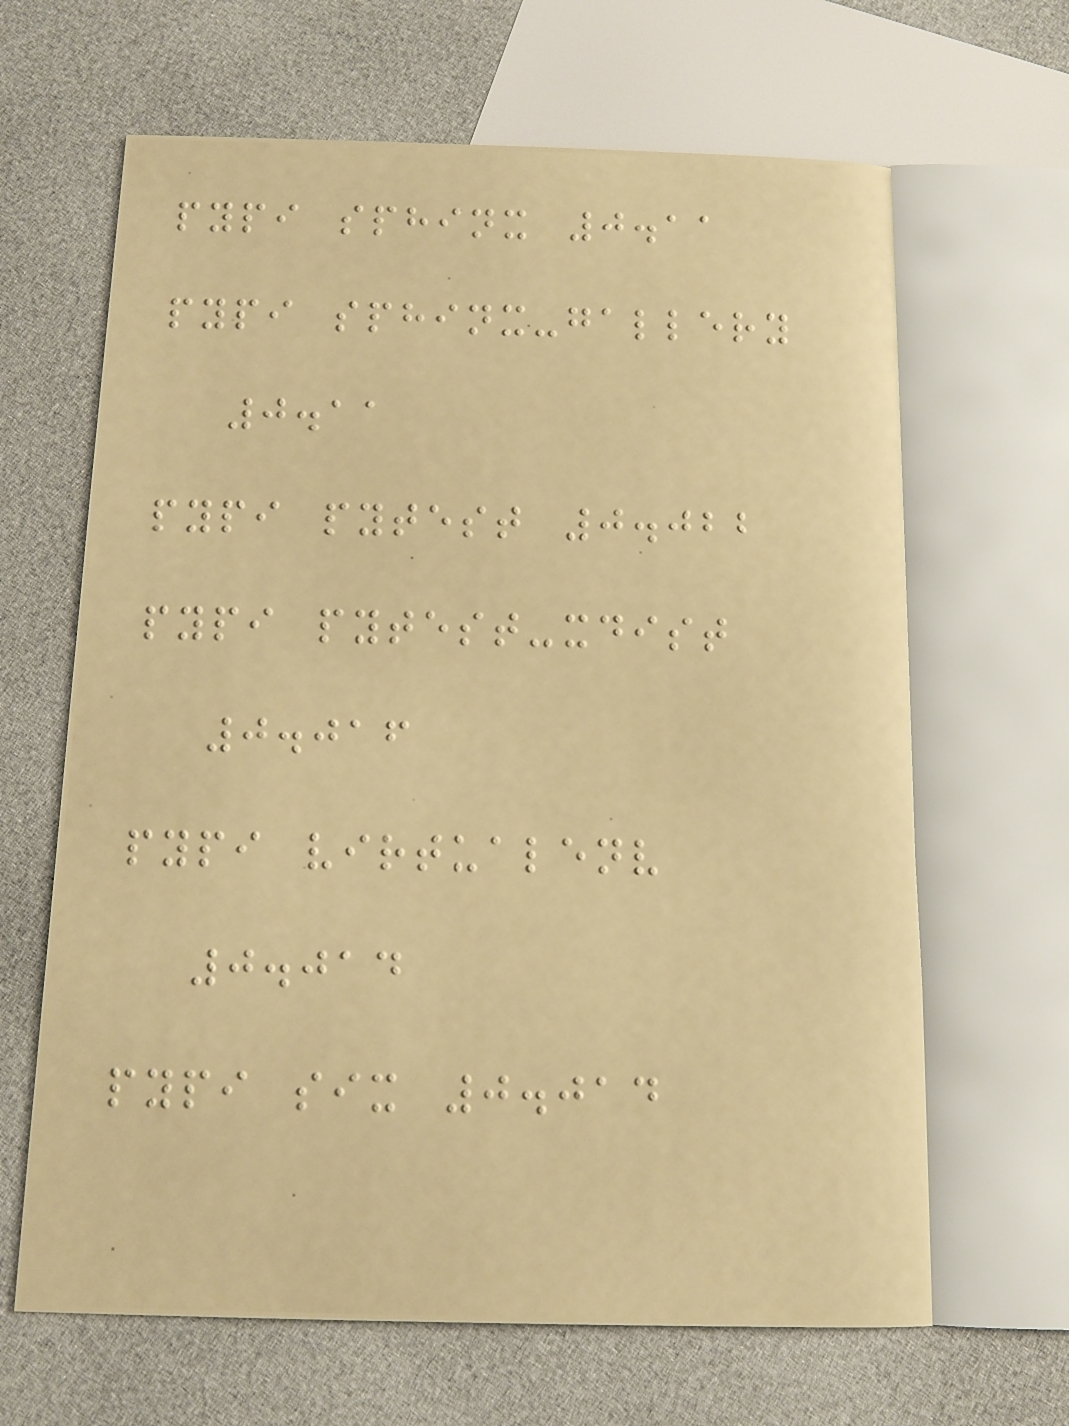pypi sphinx 0.11
pypi sphinx-gallery
0.11
pypi pytest 0.022
pypi pytest-xdist
0.016
pypi virtualenv
0.014
pypi six 0.014
